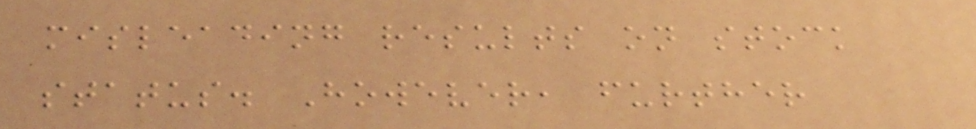misleading results on stock
status. However, further
